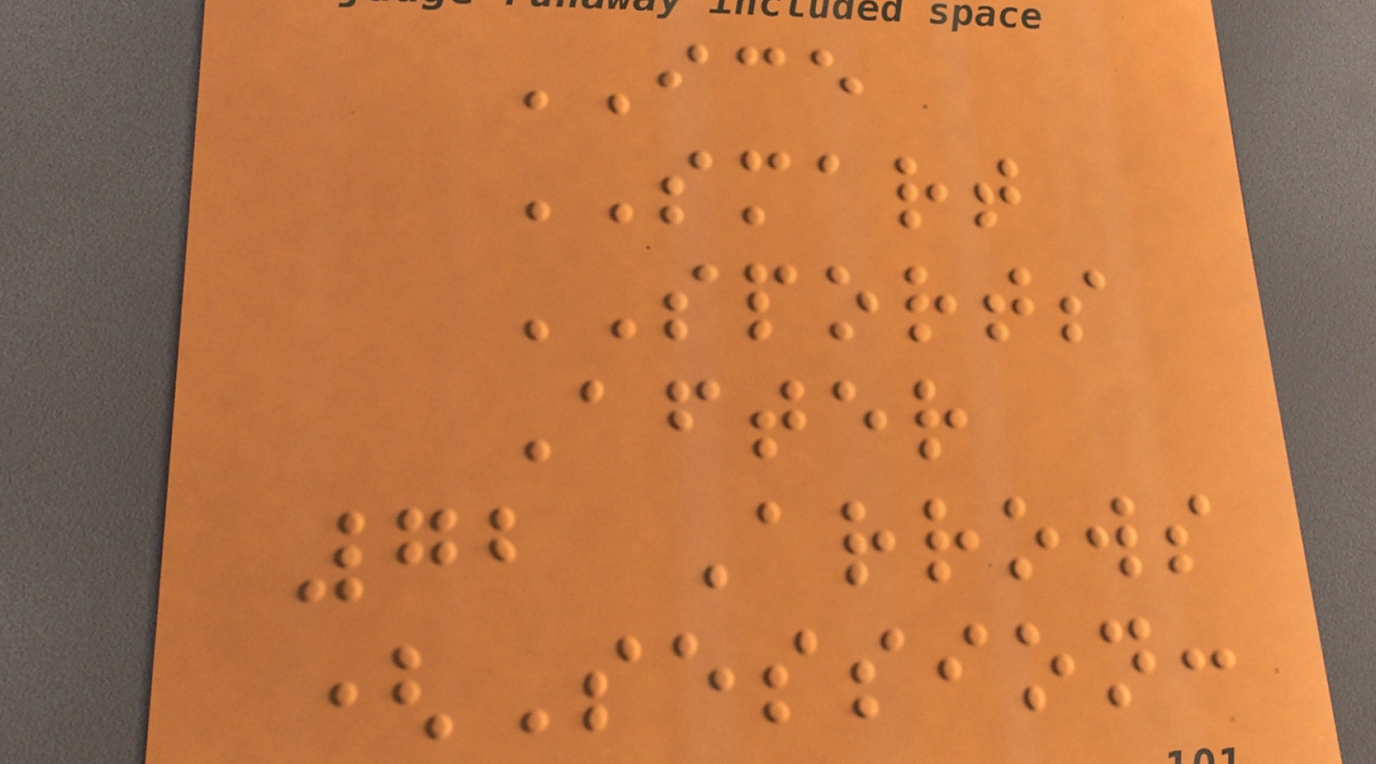ICE
SMART
SPORTS
After
72 Arrows
(Session:
